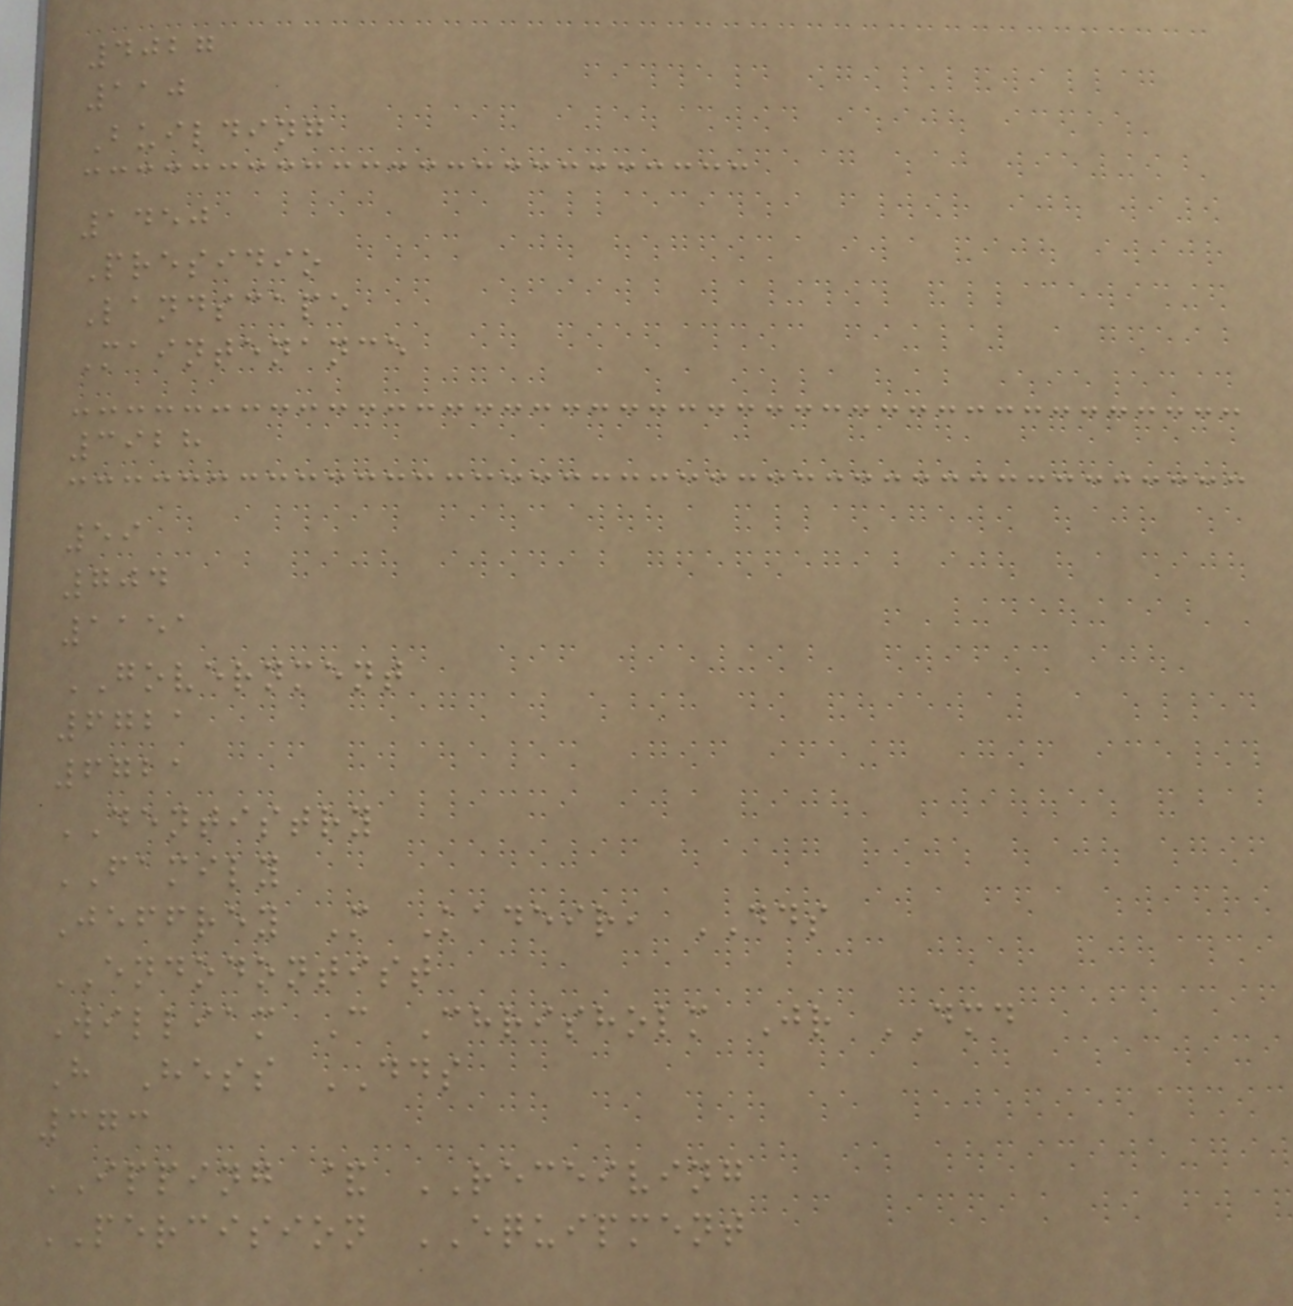4027
110
Building
1450
Presidio
Landscape
Maintenance
3928
59
704
1151
GOVERNMENT
6721
6721
DENTISTRY
FAMILY
Jeffrey M Kadeir, DDS
ENDODONTIST
William C Chrisholm Jr DMD
H Hess DDS
373
IPPING & RECEIVING
PERCISION EQUIPMENT
